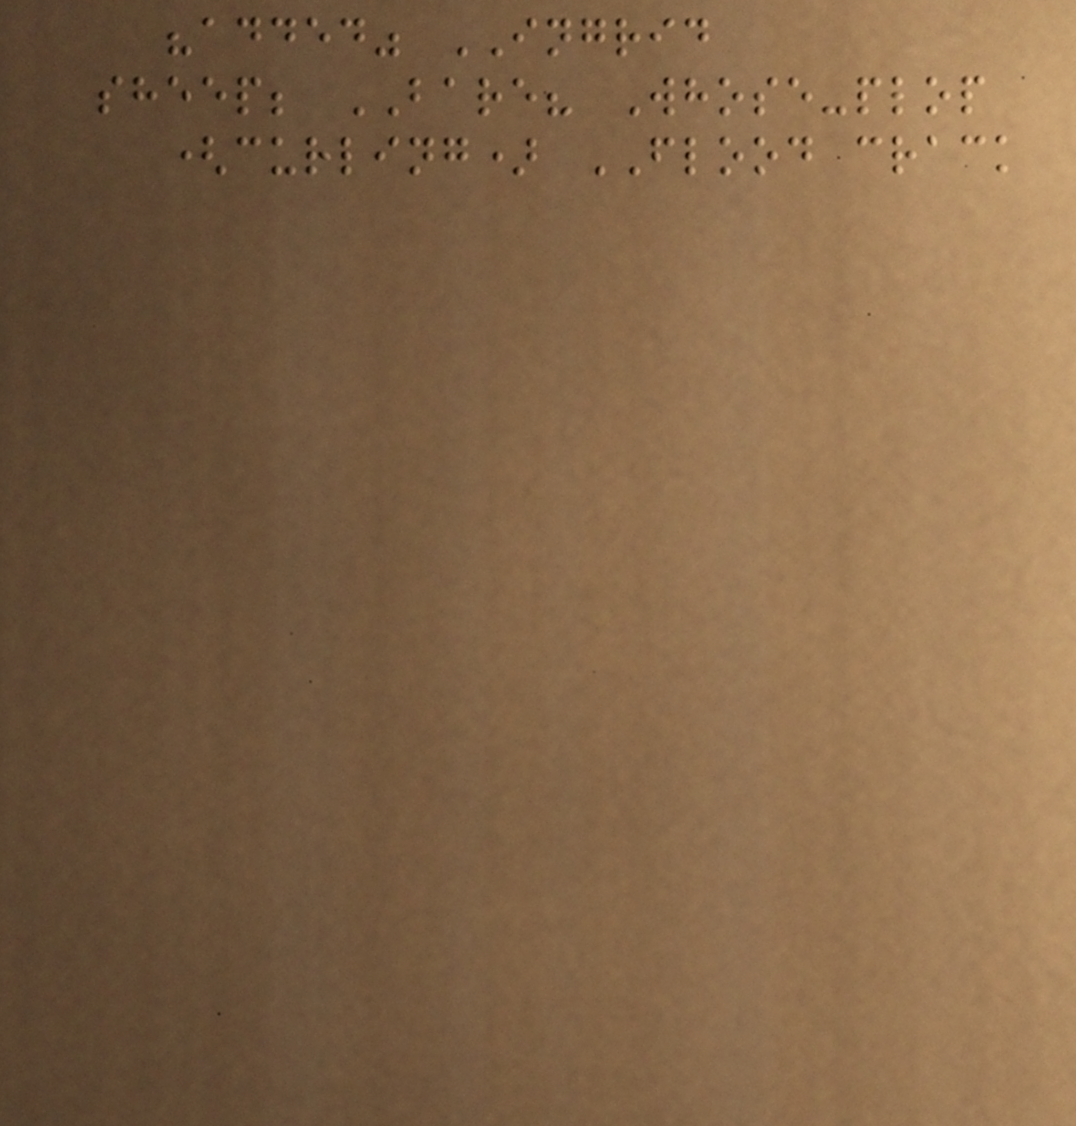"added" INGRID
sheep; BARE? Whose-plop
(curling) FLOOD crack
